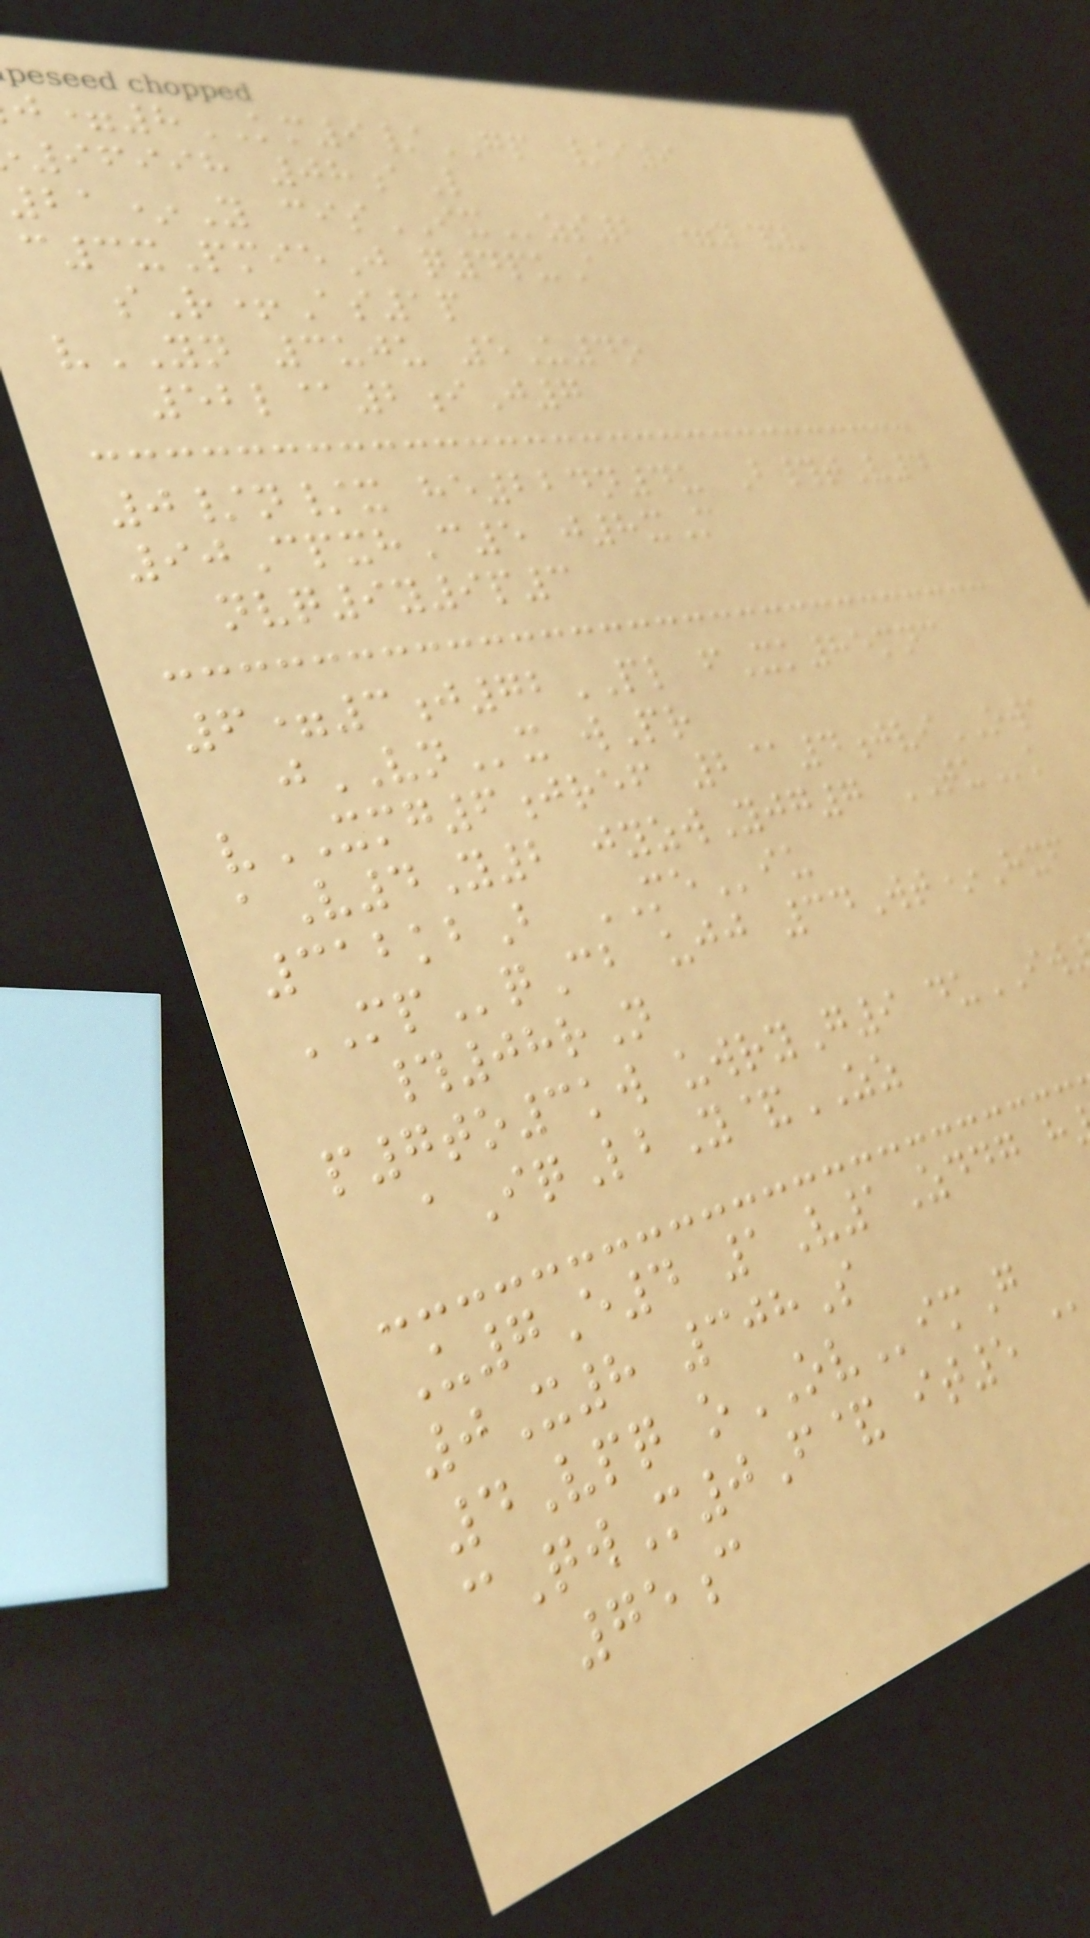=8KM9/GP /i9
96998 08aL
21*Y cisIXzs2 =y&v
c3xPmieJ q4puA
sR+As1p
vYN 3uju 5U4o
52l@2iJ7
0/n/x he224n4u B#tV4
90CpxhC5 j8xM
nvq9y9p3
6=3j72PL fXk85mnc
jVNx wPr
vXMG6jref 2@4jviOWA
aV4Y2 jyzwYjg7 TUk
312kbB MEiu
MPqCb ujj 34Wt*Hxf
#08rN
p7to3kw uwryG9 duIW
aIqLbY&ZZ
U7E4 1V1Zddg h
0X8 308S
4Vpq oOVimG
cQwM0F& it5
75c
